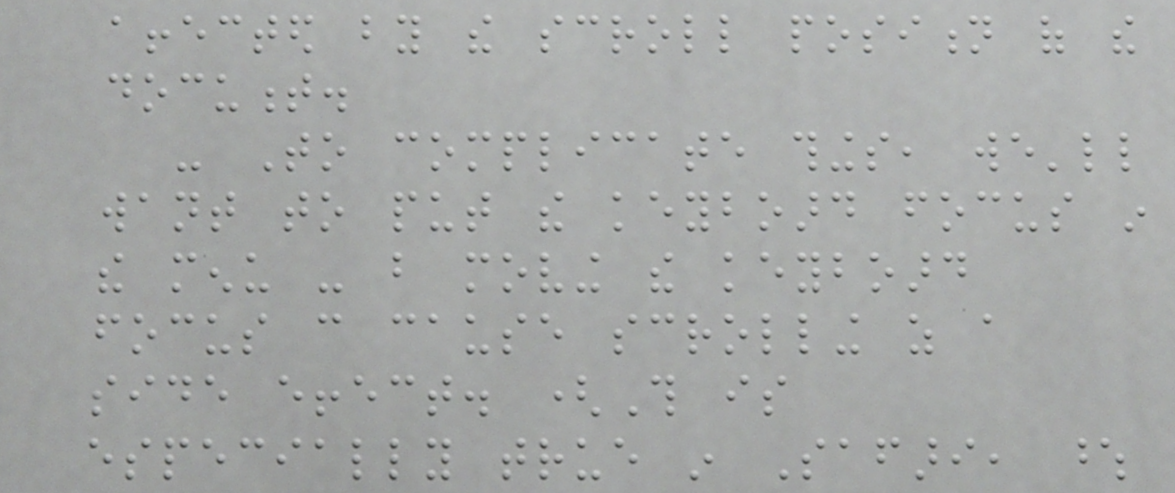affected by the scroll position of the
document.
- To complicate things, we'll
want to put the keyboard focus in
the menu - but moving the keyboard
focus can cause scrolling as a
side effect. (This is
especially true in Safari, whose
